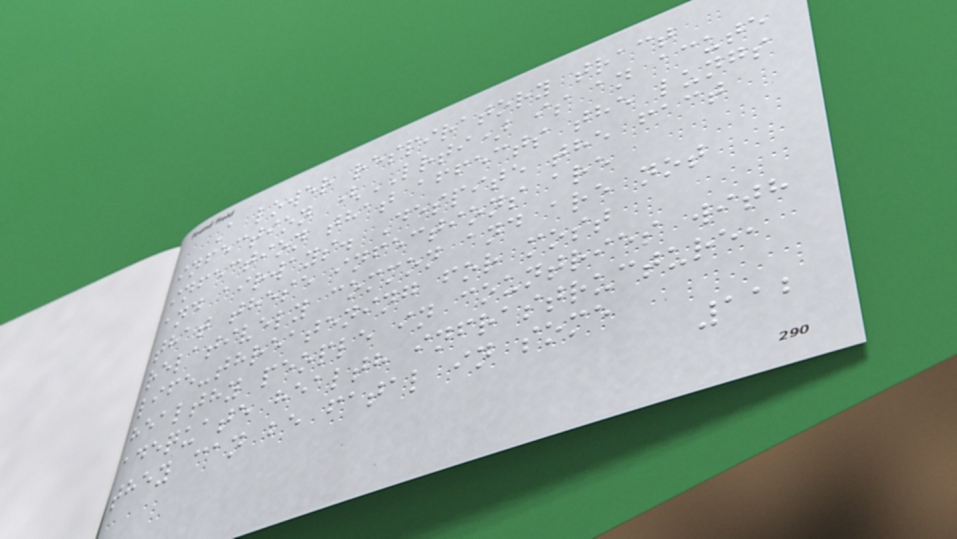A lower respiratory tract
infection (LRTI) is an acute
infection that affects the lungs
and airways. Despite the fact
that these infections are
relatively common and are not
life-threatening for most
healthy people in countries with
adequate health infrastructure,
they can be fatal in some
112
